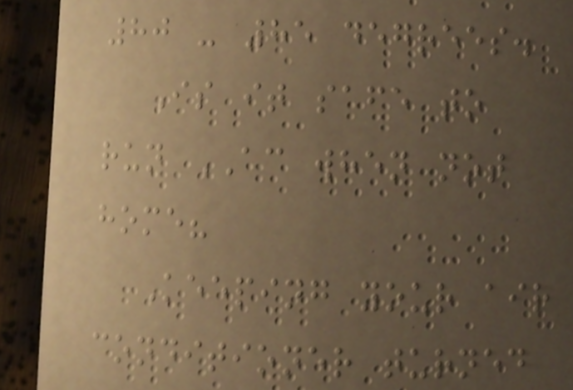80 - 85 degrees.
Is it safe to
run AC when not
home?
Keeping your air
conditioner turned
